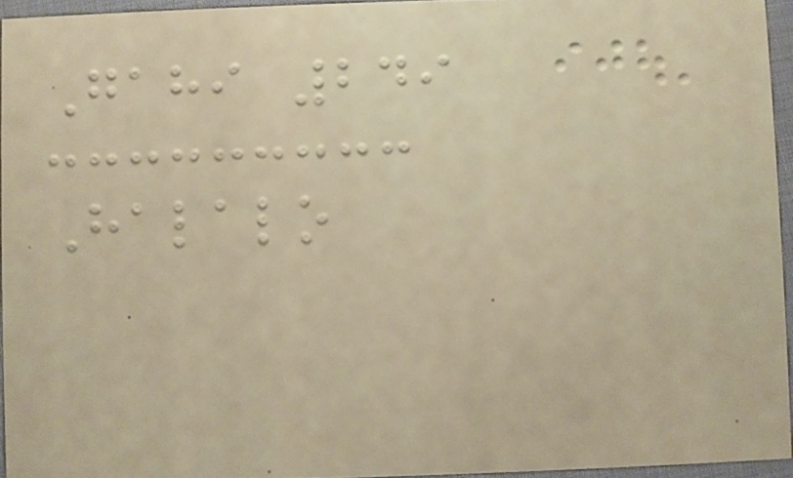Gahi 249
Halalo
